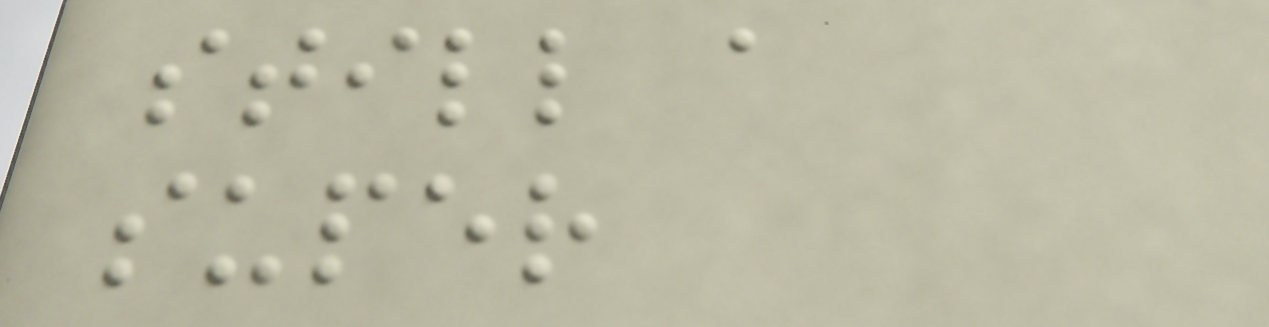still a
super
